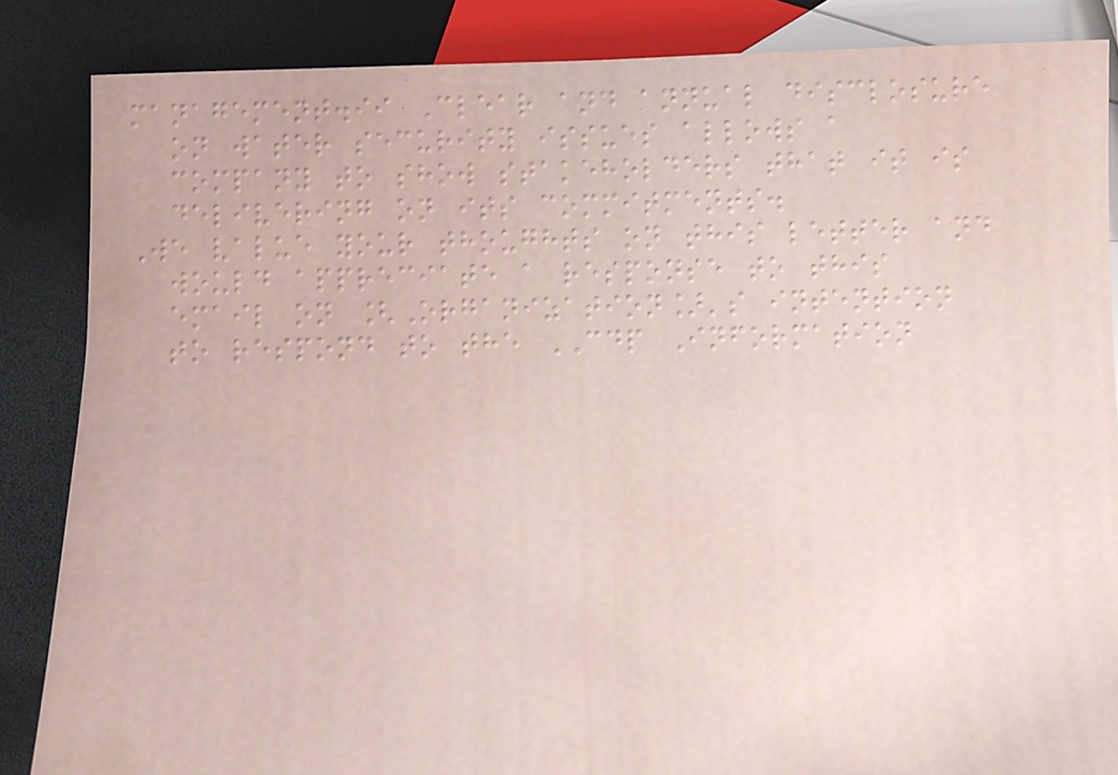management.ii Clear and annual disclosure
on water security issues allows a
company to show stakeholders that it is
delivering on its commitments.
We value your thoughts on this letter and
would appreciate a response to this
email on [Organization]'s intention
to respond to the CDP Information
